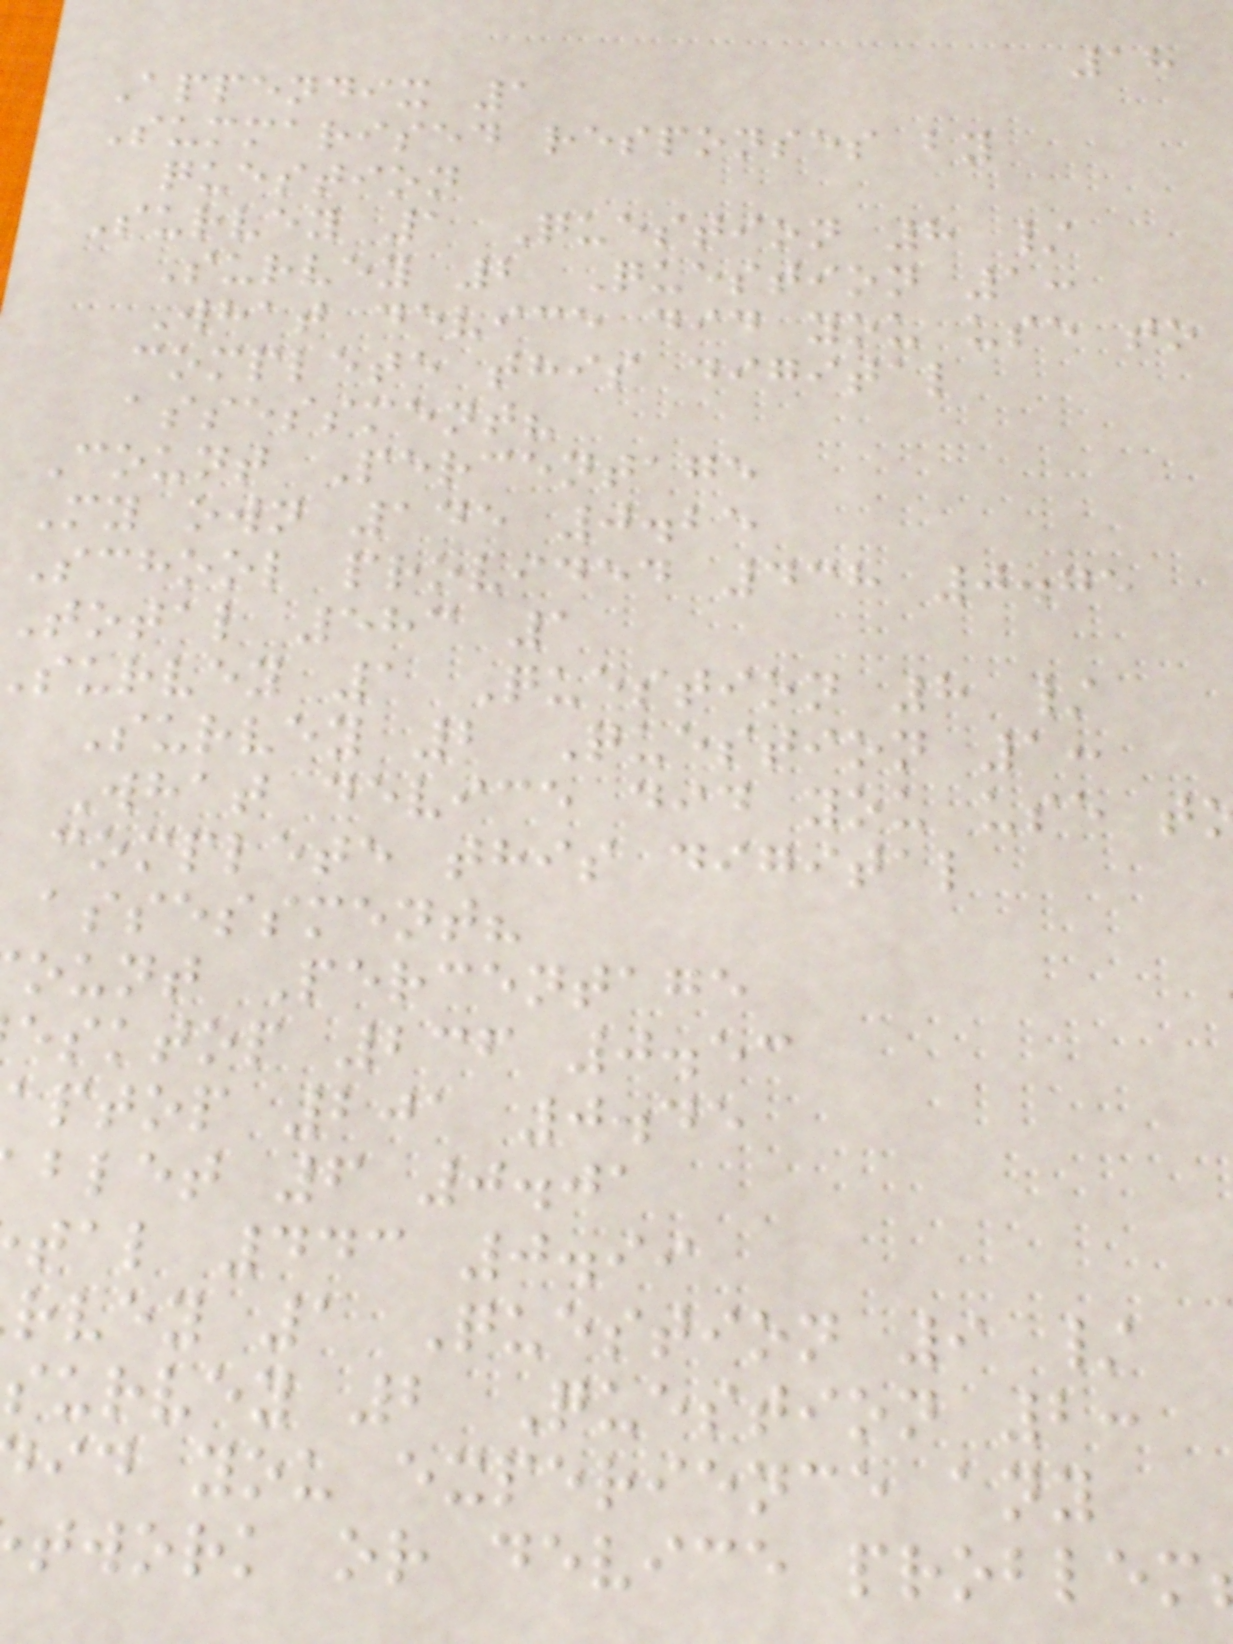18
Appendix 1
Summarised responses by
question
Survey 1 Question 8 /
Survey 2 Question 1:
What device did you use to
complete this digital
assessment?
Count Percentage
My own 145 0.25
School provided 438 0.75
Total 583 1
survey 1 Question 8 /
Survey 2 Question 1:
What device did you use t
complete this digital
assessment?
ount Percentage
esktop 236 0.53
aptop 201 0.45
blet 6 0.01
tal 443 0.99
rvey 1 Question 9 /
survey 2 Question 2:
id you experience any
twork or device problem
